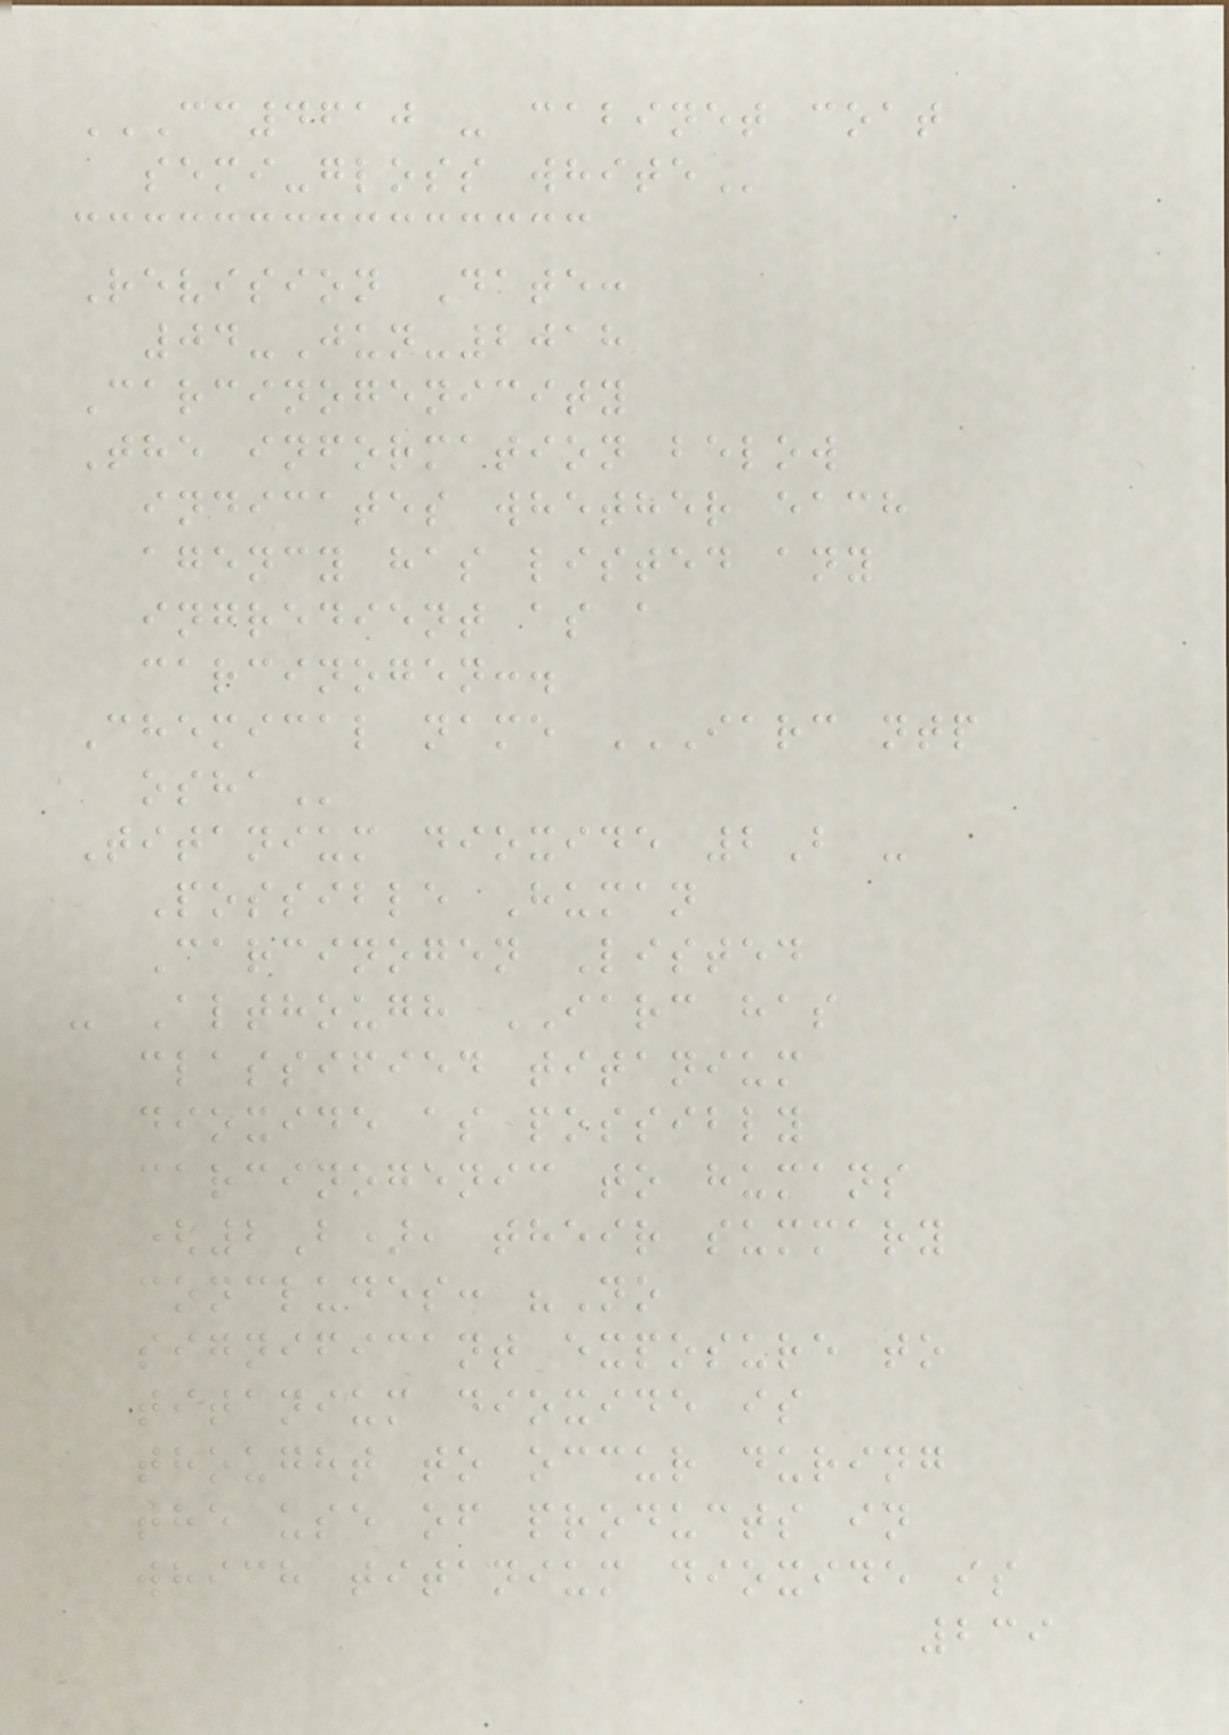CC4610 - CABINET COAT
SEMI-GLOSS WHITE
Revision Date:
04-Jun-2018
Carcinogenicity
The information below
indicates whether each
agency has listed any
ingredient as a
carcinogen:.
Chemical name IARC NTP
OSHA
Titanium dioxide 2B -
Possible Human
Carcinogen Listed
- Although IARC has
classified titanium
dioxide as possibly
carcinogenic to humans
(2B), their summary
concludes: "No
significant exposure to
titanium dioxide is
thought to occur during
the use of products in
which titanium dioxide is
239
